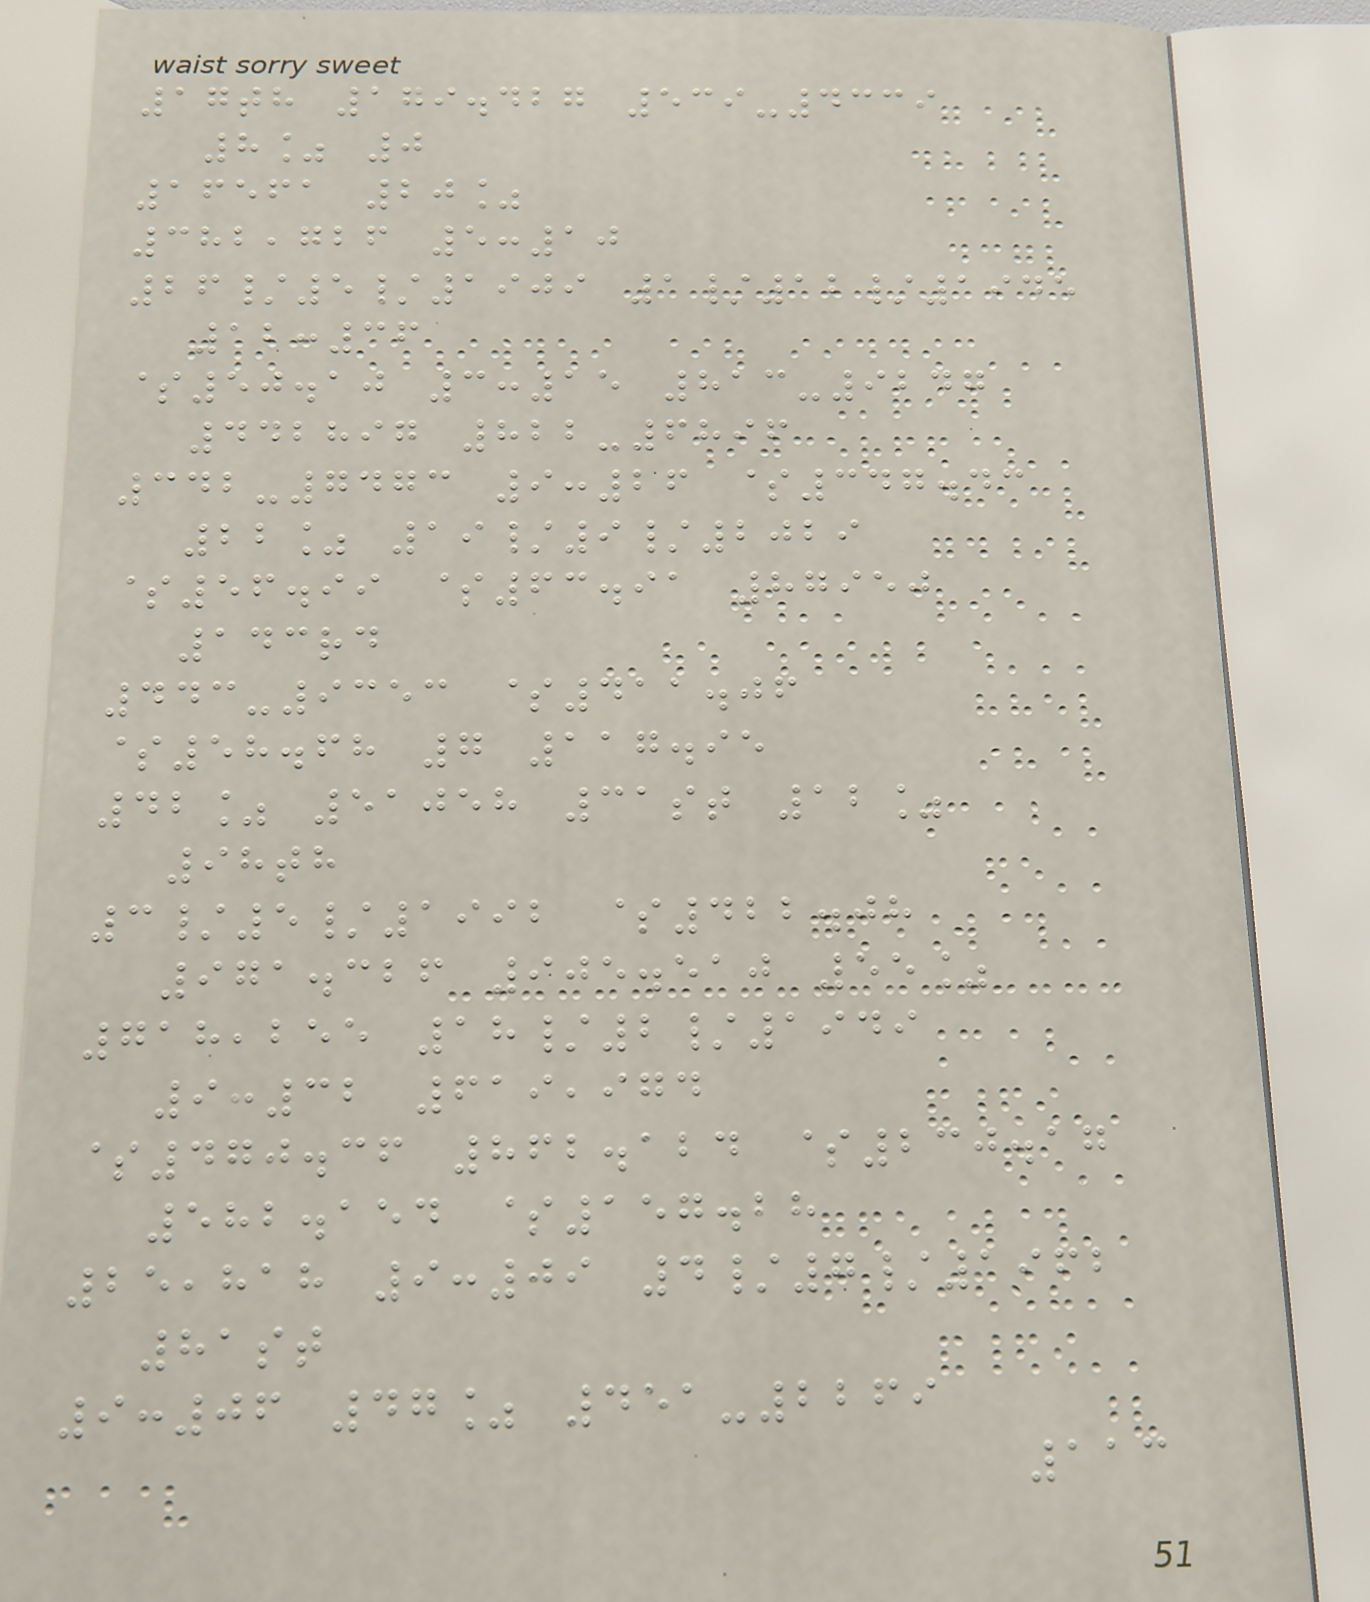17th 179.427 539-4339
8% 0
16561 20%
382,726 5:10
26/5/1909 1/12/1945
12:36
$50.10 3:15 813-9247
442897 822-6896
342-7473 9:26 $347.43
22% 19/9/2029
$56.99 $63.91 87950
143rd
443-9353 $411.06
$58.68 7 117.95
42% 51058 31st 12%
98th
3/5/1992 $422.08
971.326 905.510 55%
718,255 18/2/1949
9:32 619,974
$470.36 862.124 $230.17
582.154 $157.28
25,818 9:09 4/7/1962
81st
9:06 47% 451-2269
113
